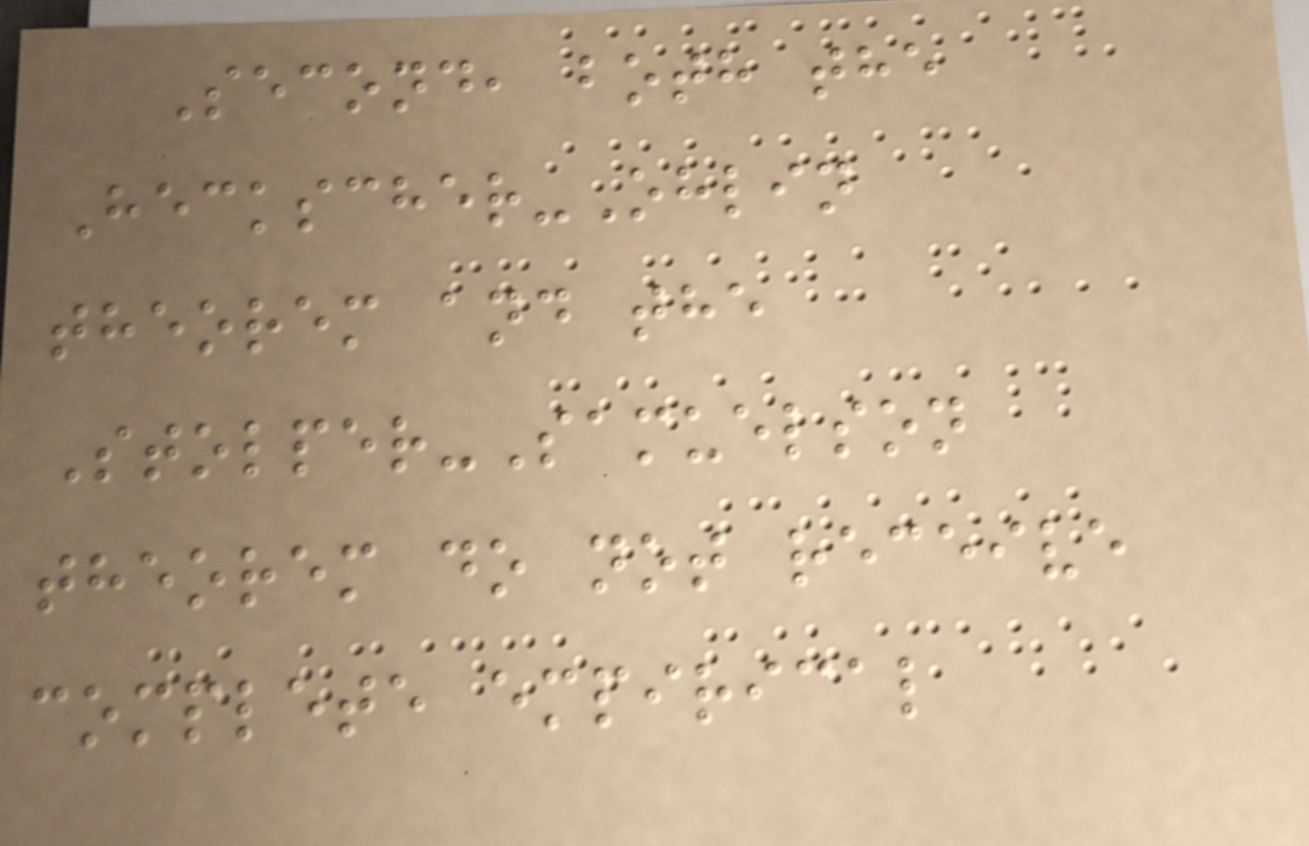Second, both the
Heckscher-Ohlin
theorem and the
Stolper-Samuelson
theorem do not receive
complete empirical
